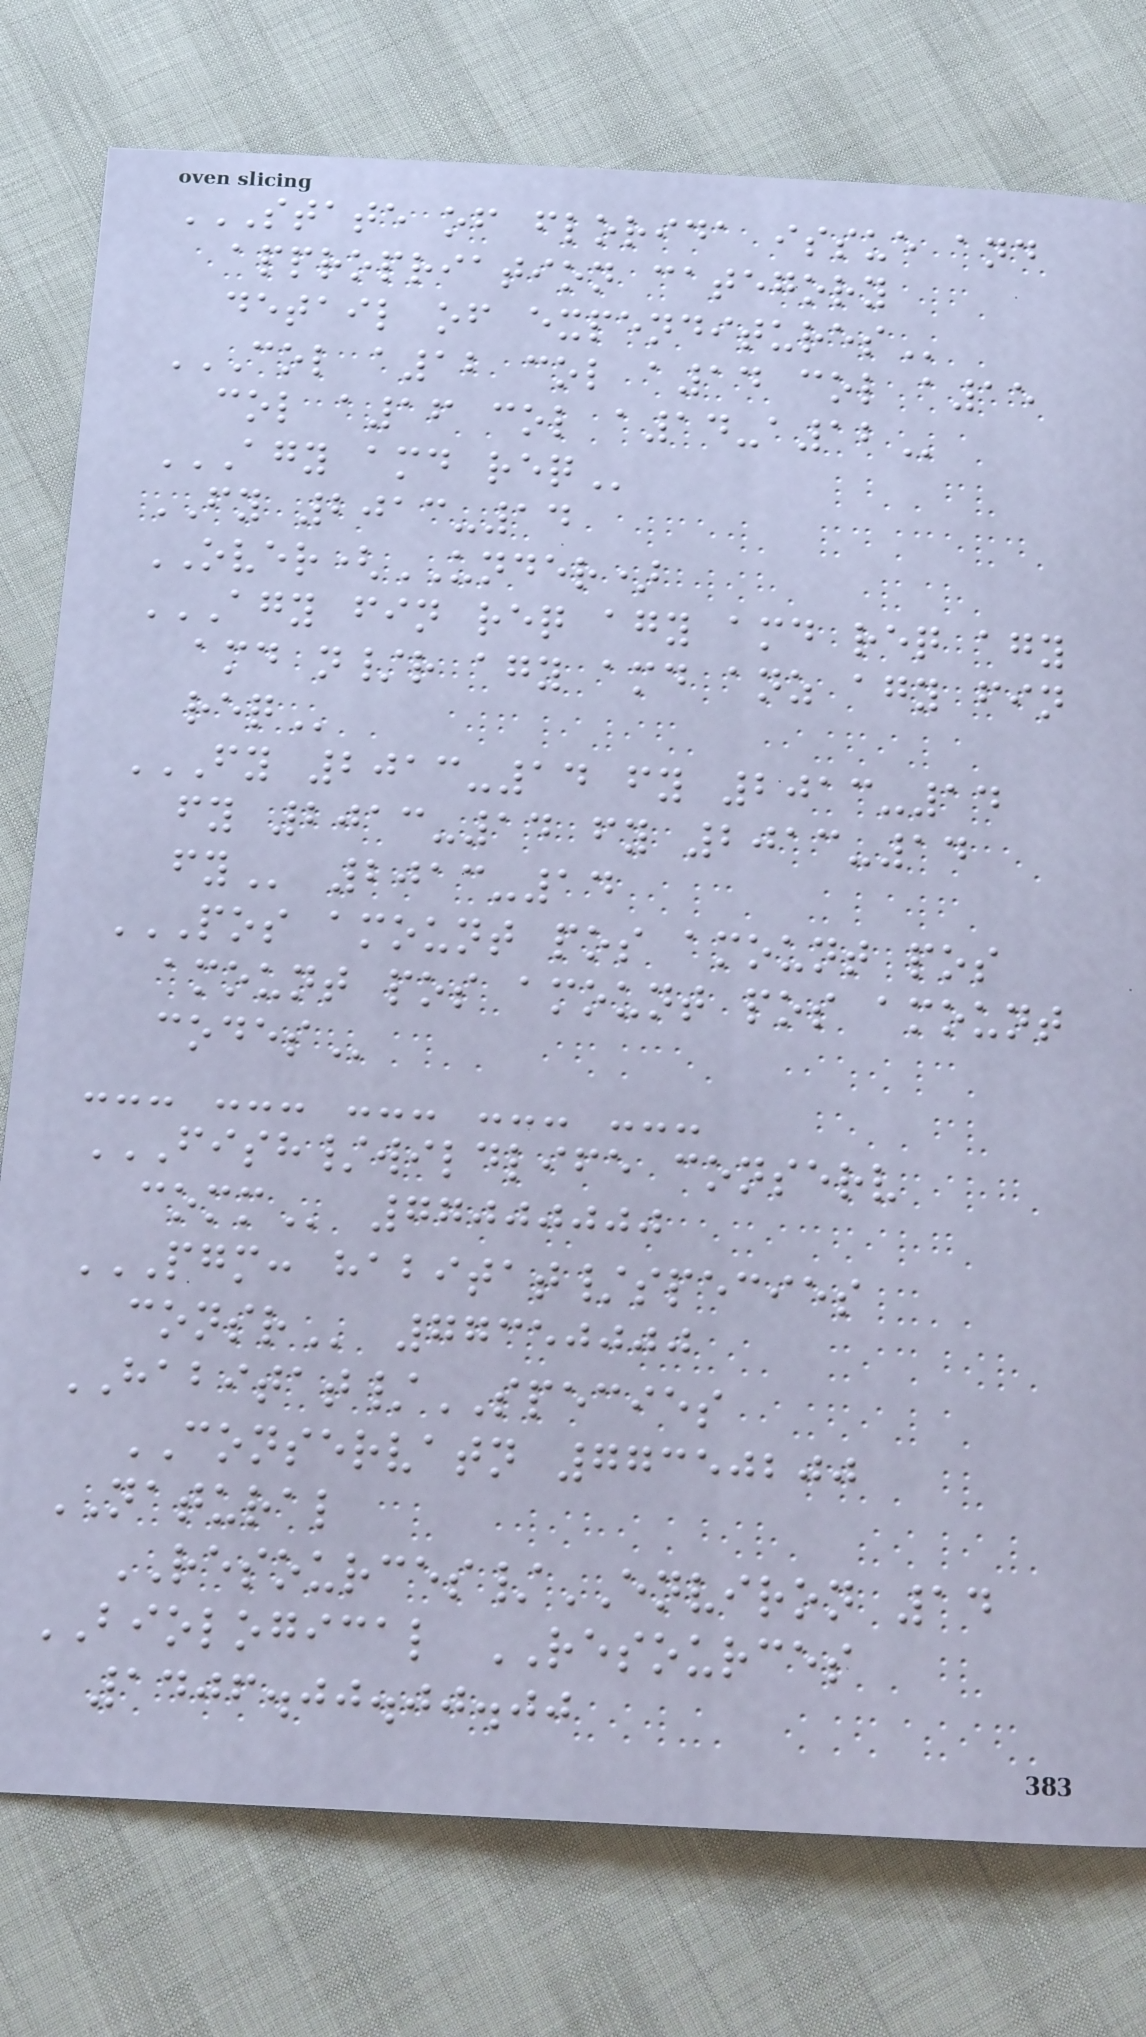STATE OF FLORIDA ISSUE AND
APPROPRIATION CATEGORY
DETAIL OF EXPENDITURES
COL A12 COL A14 COL A15
COL A16 COL A14-A12
AGY AMD REQ
FY 2013-14
OVER(UNDER)
AGY FIN REQ AGY AMD REQ AGY
AMD N/R AGY AMD ANZ AGY FIN
REQ
FY 2013-14 FY 2013-14
FY 2013-14 FY 2013-14
FY 2013-14
POS AMOUNT POS AMOUNT POS
AMOUNT POS AMOUNT POS AMOUNT
CODES
--- --- --- --- ---
FISH/WILDLIFE CONSERV
COMM 77000000
PGM: HABITAT/SPECIES
CONSR 77350000
HABITAT/SPECIES
CONSERVATN 77350200
NATURAL
RESOURCES/ENVIRON 14
BIOLOGICAL RESOURCES
1406.00.00.00
